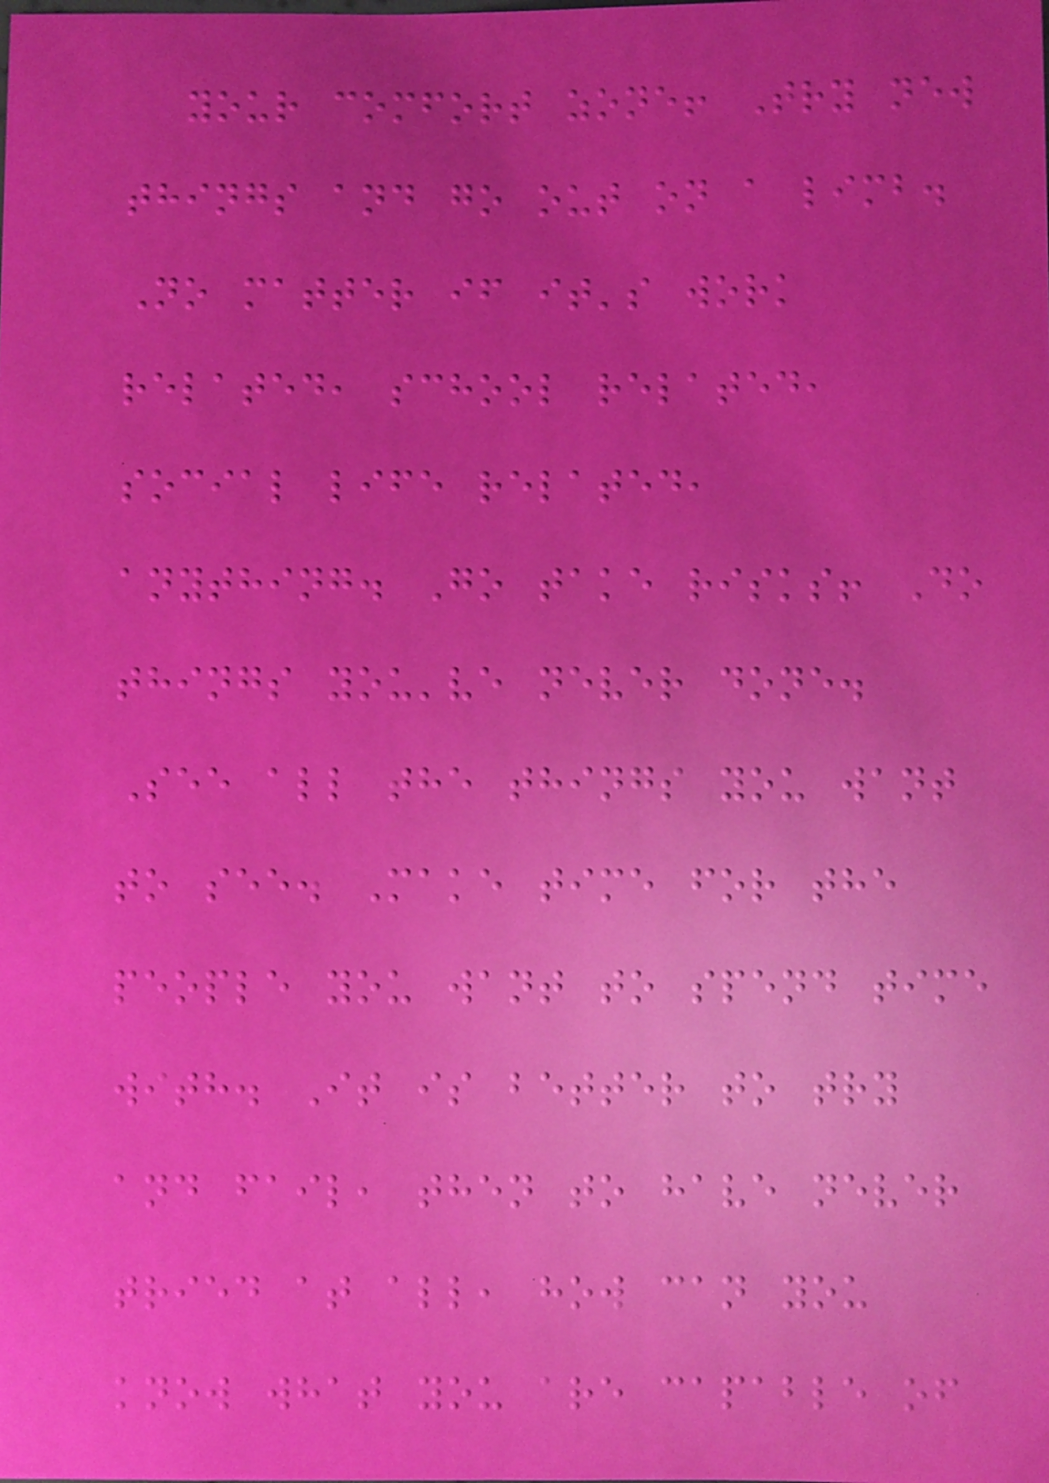your comfort zone! Try new
things and go out on a limb.
No matter if it's work
related, school related,
social life related,
anything. Go take risks! Do
things you've never done.
See all the things you want
to see. Make time for the
people you want to spend time
with. It is better to try
and fail, then to have never
tried at all, how can you
know what you are capable of
